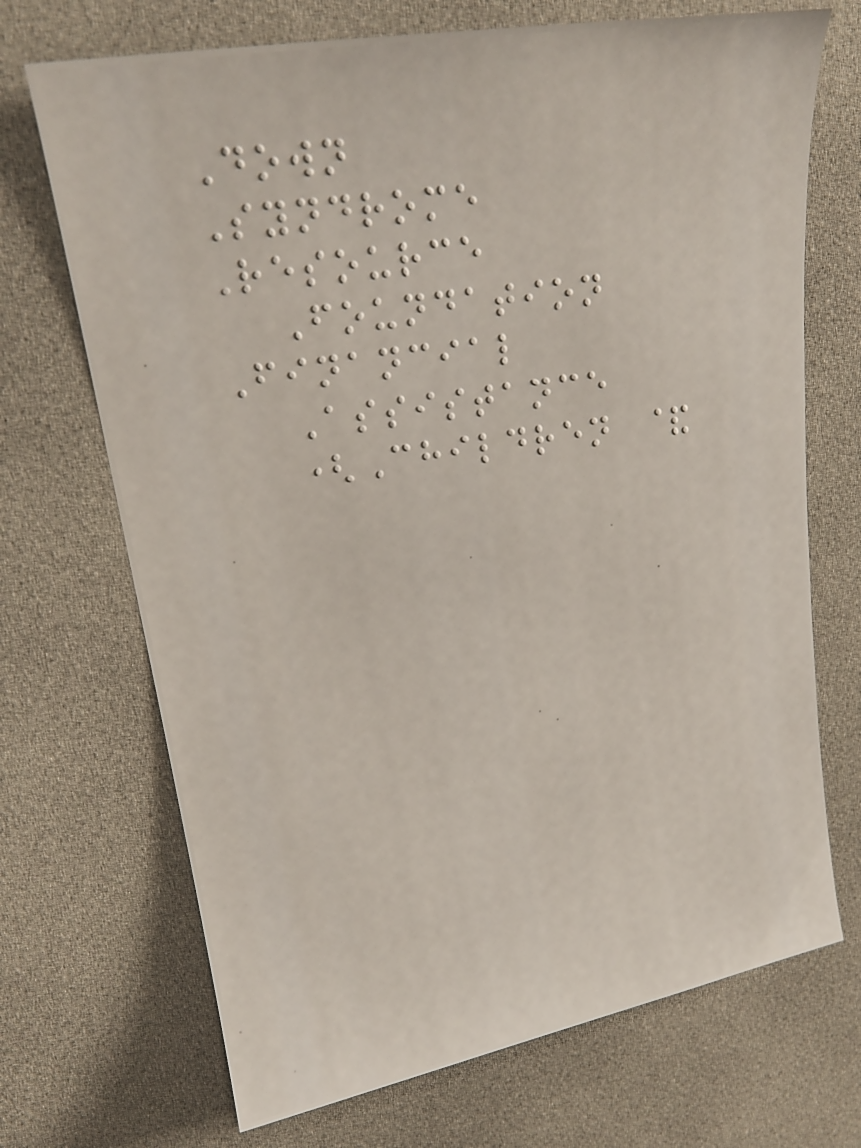Down
Syndrome
Resource
Foundation
Financial
Assistance
(Children &
